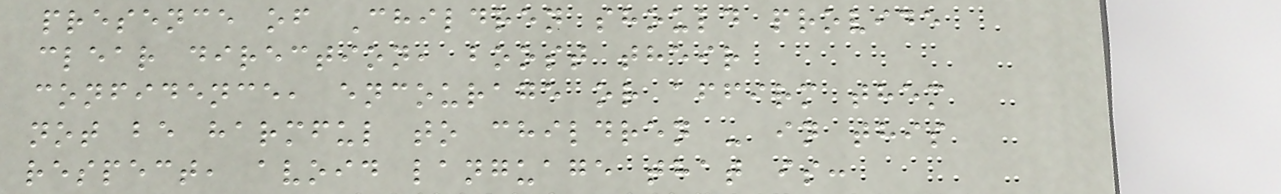presence of Children should provide
clear direction, boost their
confidence, encourage or affirm them
not be harmful to children - in this
respect, avoid language that is:
